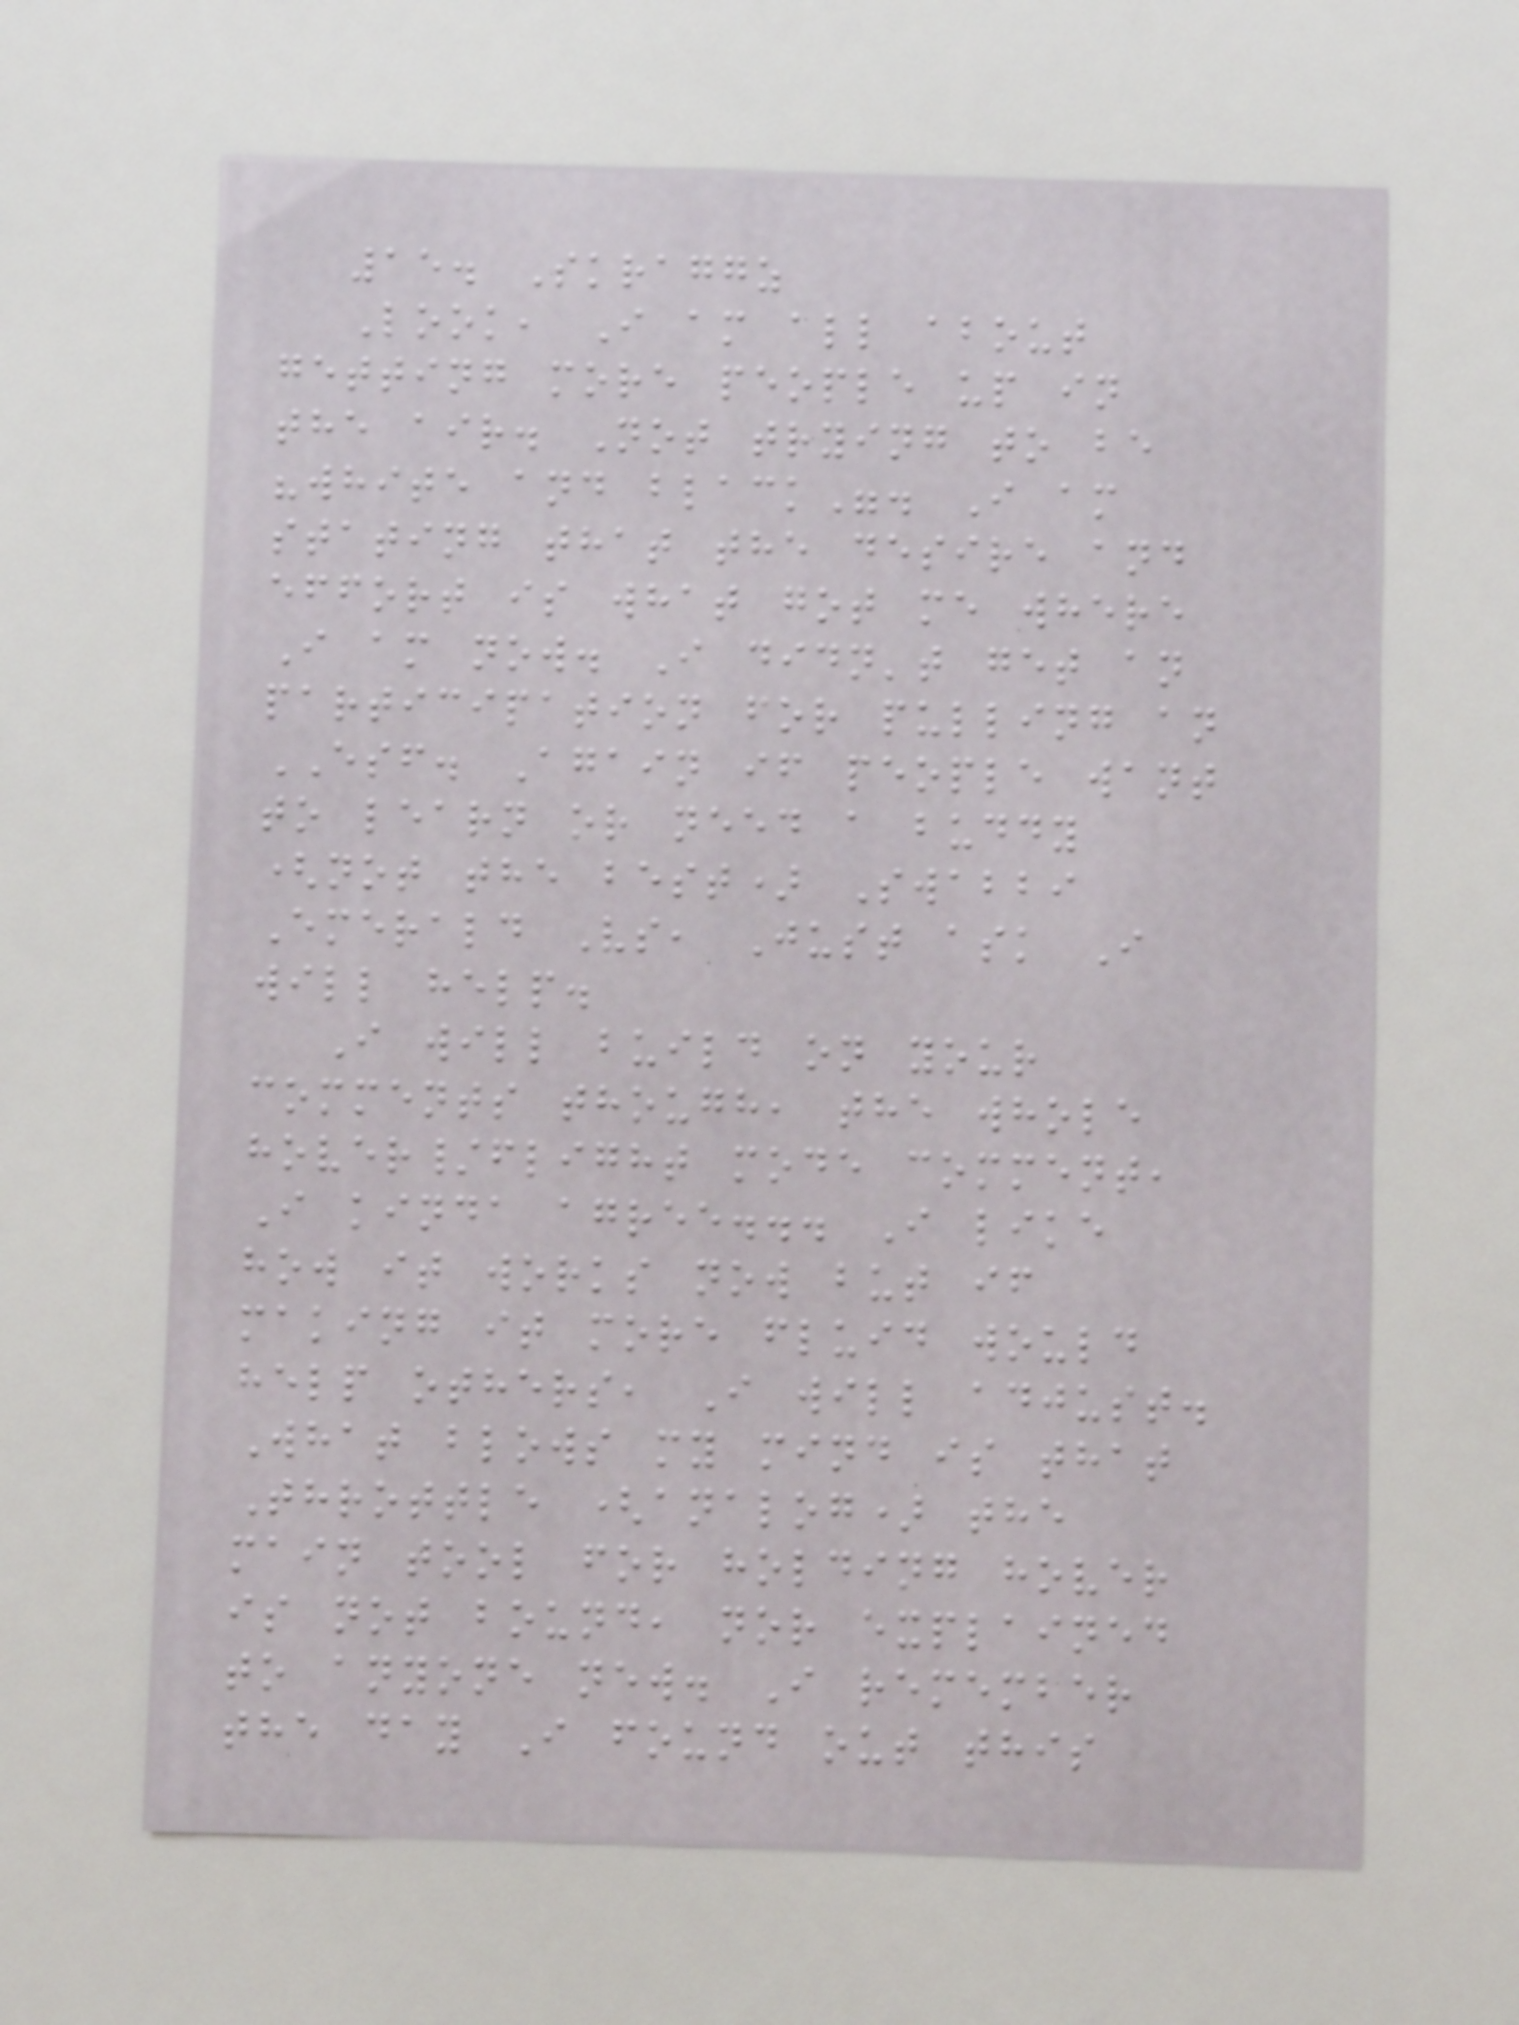15. Skraggz
Look, I am all about
getting more people up in
the air. Not trying to be
"white and black". I am
stating that the desire and
effort is what got me where
I am now. I didn't get an
participation for pulling an
ESF. Again if people want
to learn or need a buddy
(not the best) Swabbi
Emerald Vs, Just ask I
will help.
I will build on your
comments though, the whole
hover/flight mode comment,
I kinda agree... I like
how it works now but if
making it more fluid would
help others, I will adjust.
What blows my mind is that
Throttle (analog) the
main tool for holding hover
is not bound, nor explained
to anyone new. I remember
the day I found out this
